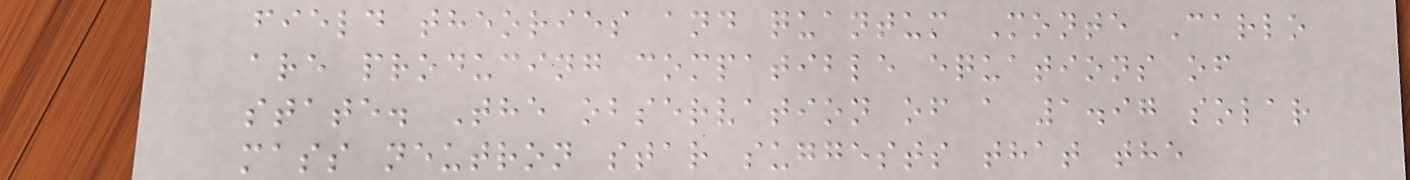field theories and quantum Monte Carlo
are producing compatible equations of
state. The observation of a 1.97 solar
mass neutron star suggests that the
